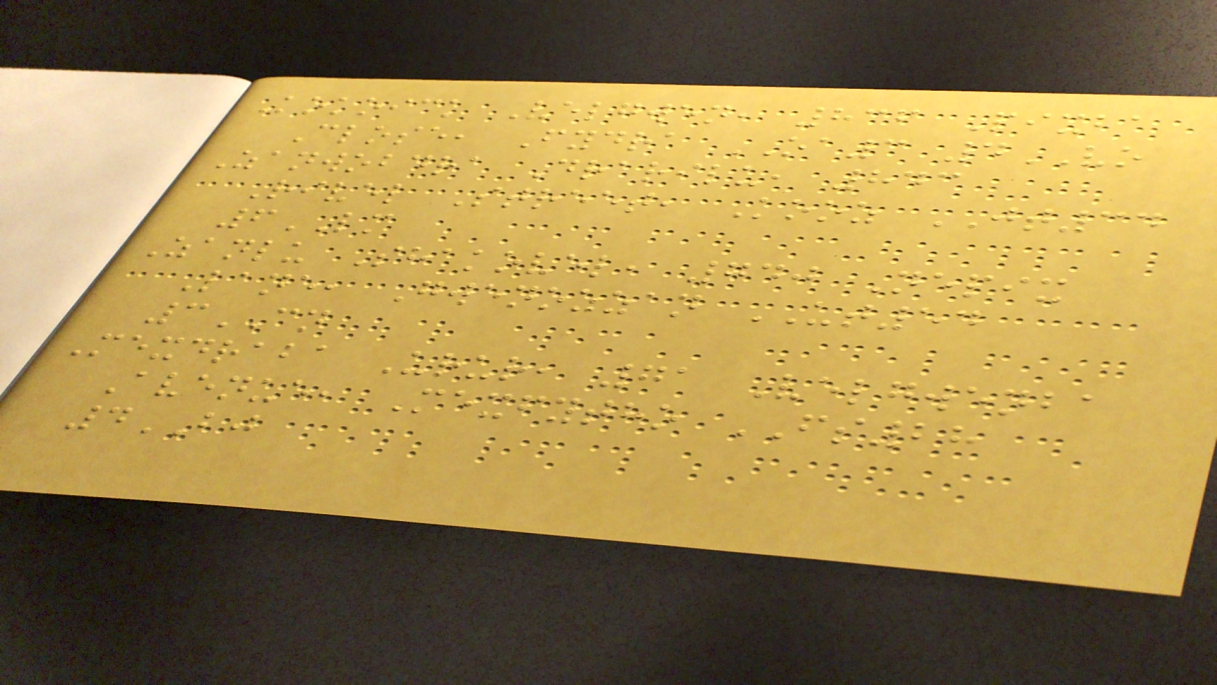Kokoick Velgwen, 836 Pixba
Close, Fydra OA3 4VO
Zanwobdra Drarilu, 843
Rivel Street, Kooz JT34
6LM
Zanlu Shakovel, 740 Nepix
Lane, Gwenozzan UT54
3CN
Mexdraba Urur, 71 Velgwenba
Avenue, Mexfytho FS28
4BJ
